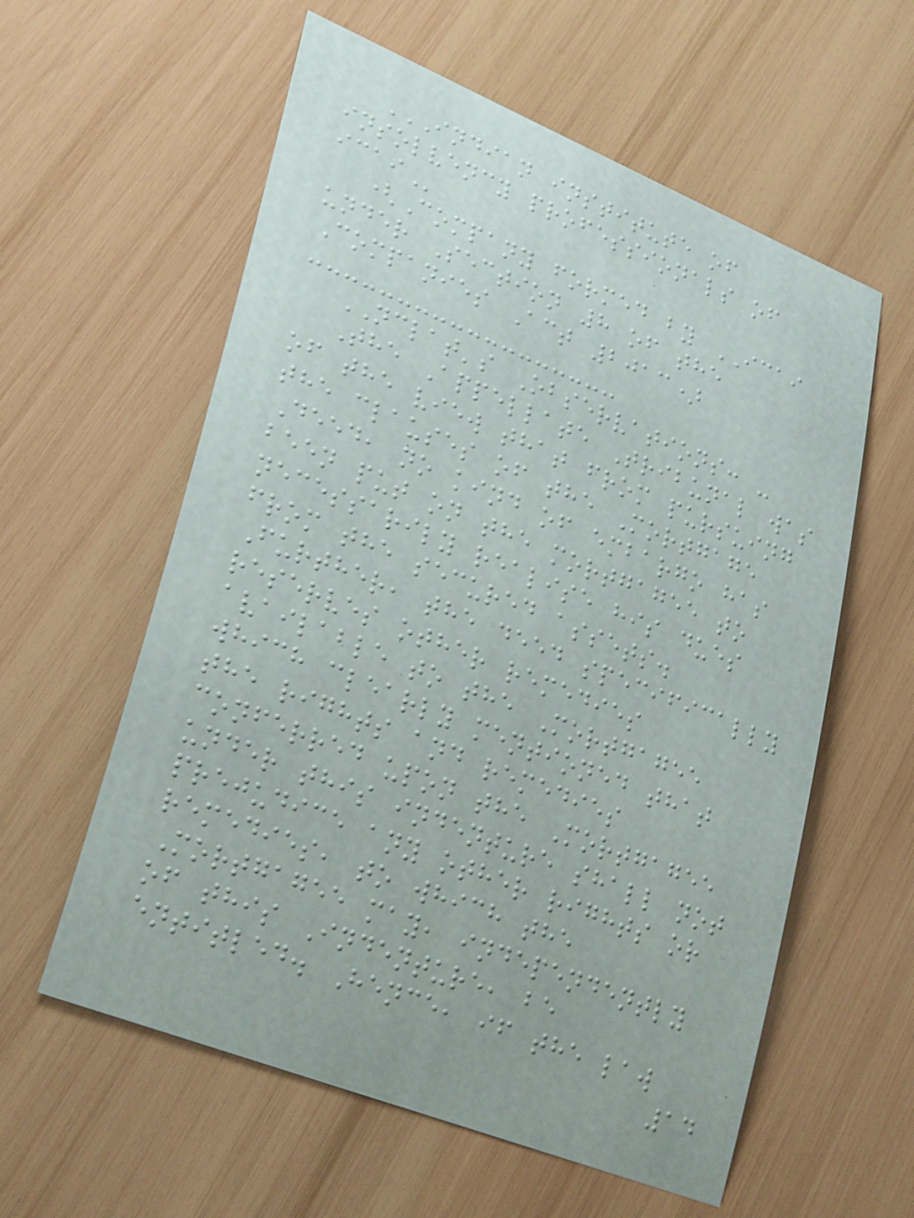INDIAN INSTITUTE OF
INSOLVENCY PROFESSIONALS OF
ICAI
(Company formed by ICAI
under Section 8 of the
Companies Act 2013)
NCLAT's Observations: -
The Appellate Tribunal was
of the view that from pursuing
the clauses of the Mortgage
Deed, no kind of embargo has
been put on the mortgagee to
necessarily realise his dues
from the secured assets.
Further, the deed specifically
reserves other remedies
available to the Mortgagee
which clearly mentioned that
the rights and remedies
conferred upon the Mortgagee
under this indenture shall not
prejudice any other rights or
remedies, to which the
Mortgagee may, independently
of this Indenture, be
entitled. Hence, if the law
14
